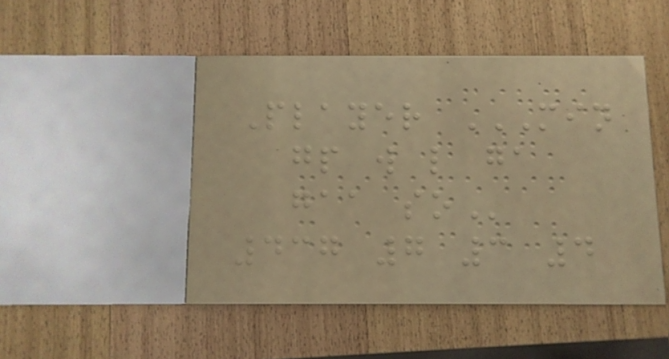Player MIN
GP W L GA
GAA SO
437 7 3 4
